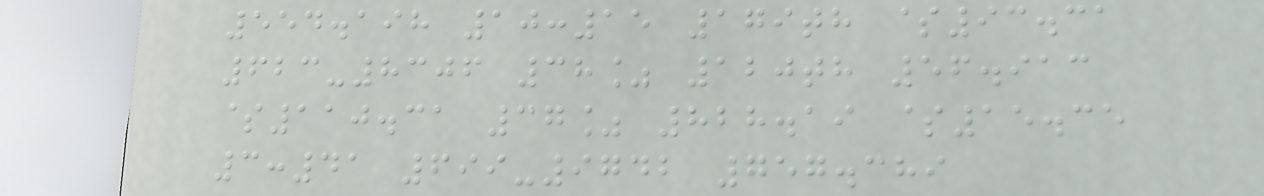554.198 10:15 179th $93.31
623-8306 38% 120th 56.913
$110.31 37% 828.19 $15.35
3:41 699-9742 757.389
